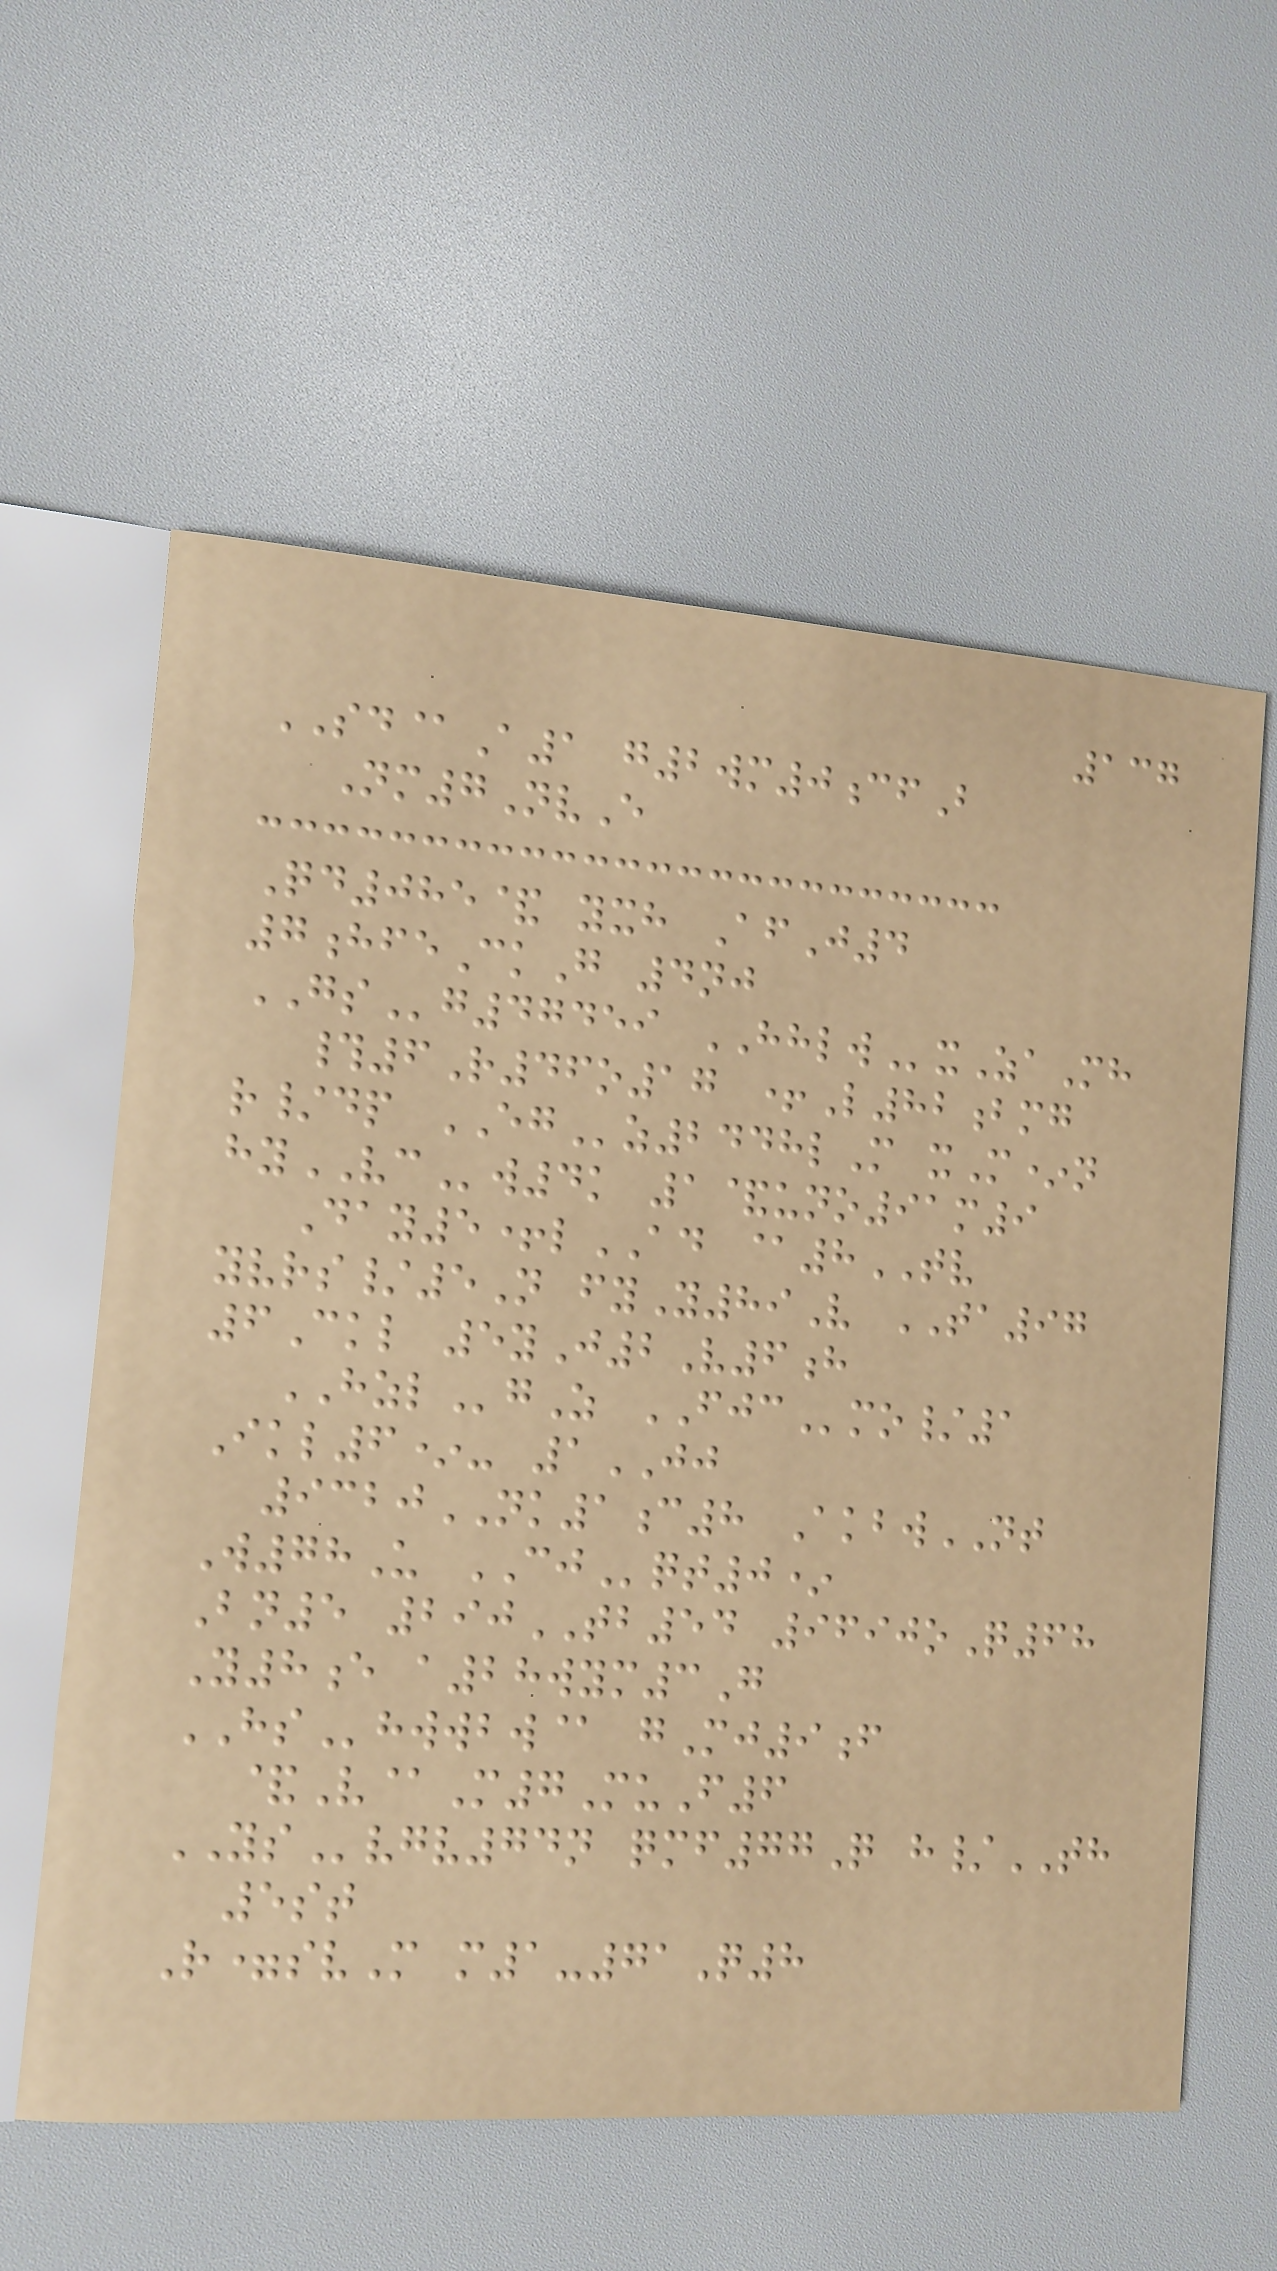137
SD@A1 g2wm0cfB
Nm7NvE
Qd085& yxh AfJ4
7hfeCkG 4nj
GSg47459 HHLWxZaMh
#6R46o17 +L82bmg
r/dp EGz2448lM xM*n
hyVCw4k 1&uno91m9
Day5+lAD @8TV
yvrs/5N fyY89V TA97
6Ckl 5yJ2V6h
HZLgZ FJCmo/1
Ikl6*- 1JJ
9320NK1c8 AkbwNT
W78U CJqt0*
Bn5 290TB54 9690oQ68
Y8e a28wym3G
HShwwbw@ gMj9f
&V@M7MuF6
YSvgv74n qmf77Q h/TH
5st
R=svM m1-71Q8
